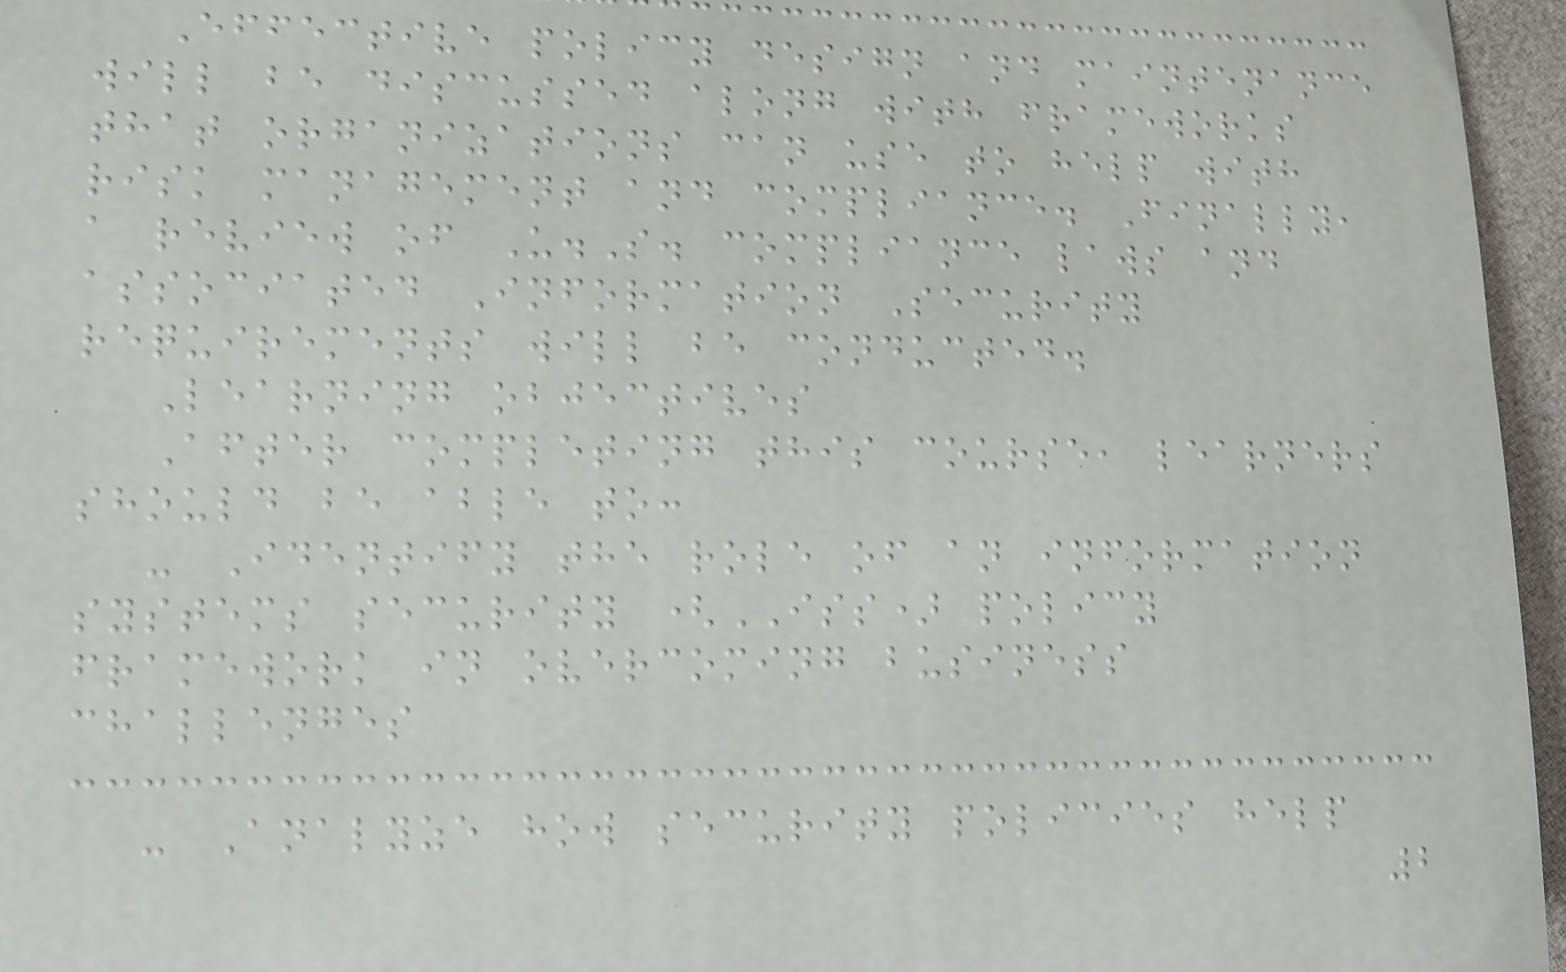Effective policy design and maintenance
will be discussed along with frameworks
that organizations can use to help with
risk management and compliance. Finally,
a review of U.S. compliance laws and
associated Information Security
requirements will be conducted.
Learning objectives
After completing this course, learners
should be able to:
- Identify the role of an information
systems security (ISS) policy
framework in overcoming business
challenges
- Analyze how security policies help
2
